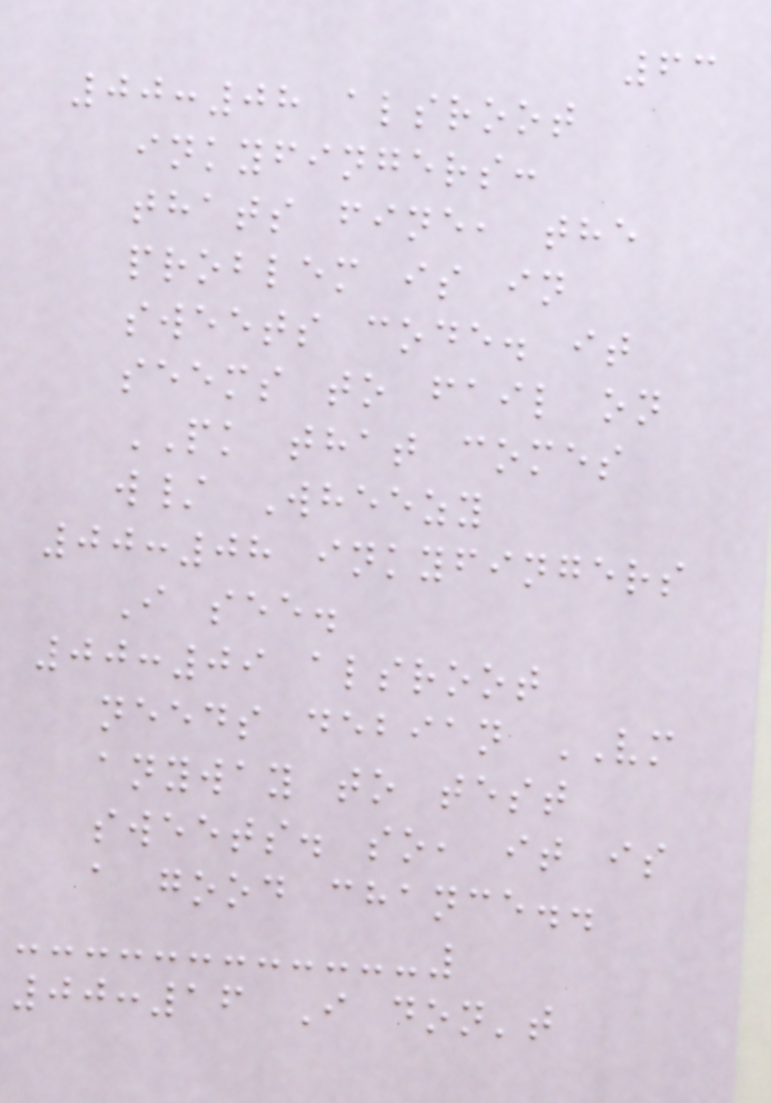63
00:08 alsroot
inkyfingers:
thats fine, the
problem is in
sweets code. it
seems to fail on
PK that comes
w/ Wheezy
00:08 inkyfingers
I see.
00:09 alsroot
needs debian VM
anyway to test
sweets. so, it is
a good chance..
00:16 I don't
